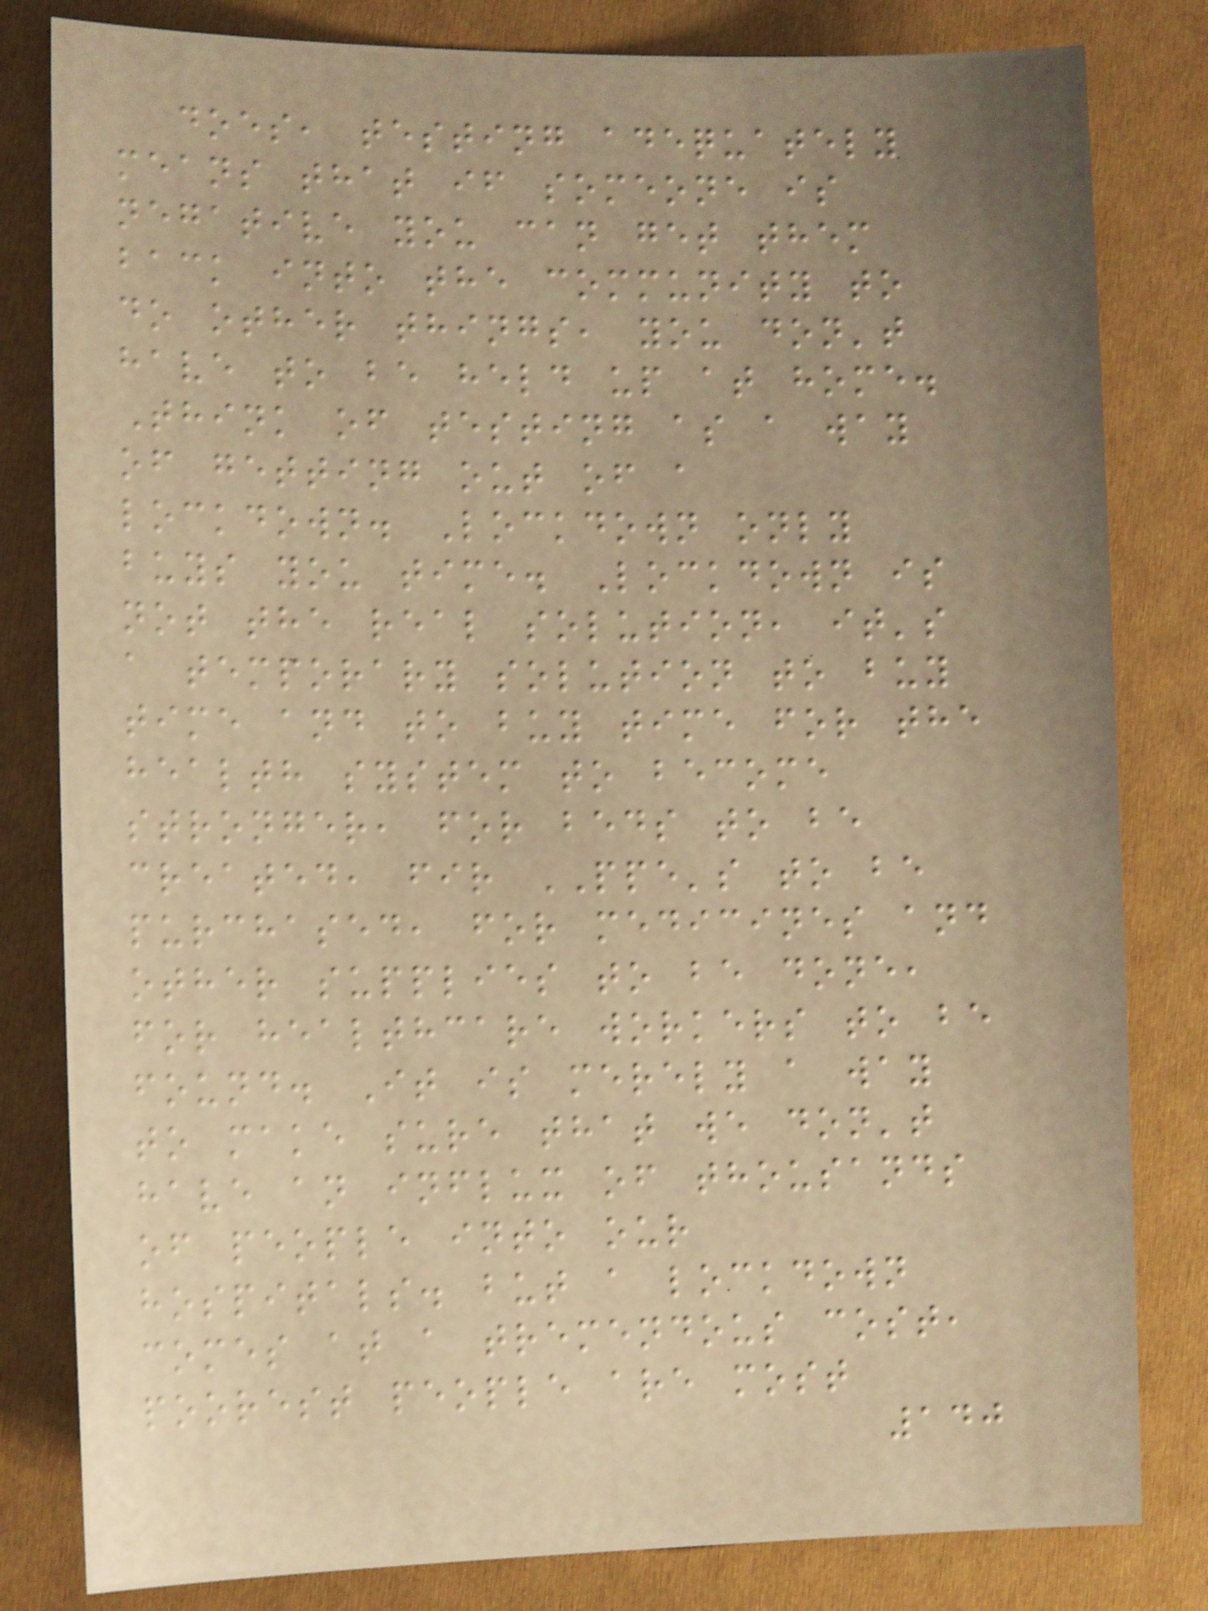does, testing adequately
means that if someone is
negative you can get them
back into the community to
do other things, you don't
have to be held up at home.
Think of testing as a way
of getting out of a
lockdown. Lockdown only
buys you time. Lockdown is
not the real solution, it's
a temporary solution to buy
time and to buy time for the
health system to become
stronger, for beds to be
created, fir PPE's to be
purchased, for medicines and
other supplies to be done,
for healthcare workers to be
found. It is merely a way
to make sure that we don't
have an influx of thousands
of people into our
hospitals. but a lockdown
comes at a tremendous cost,
poorest people are most
140
